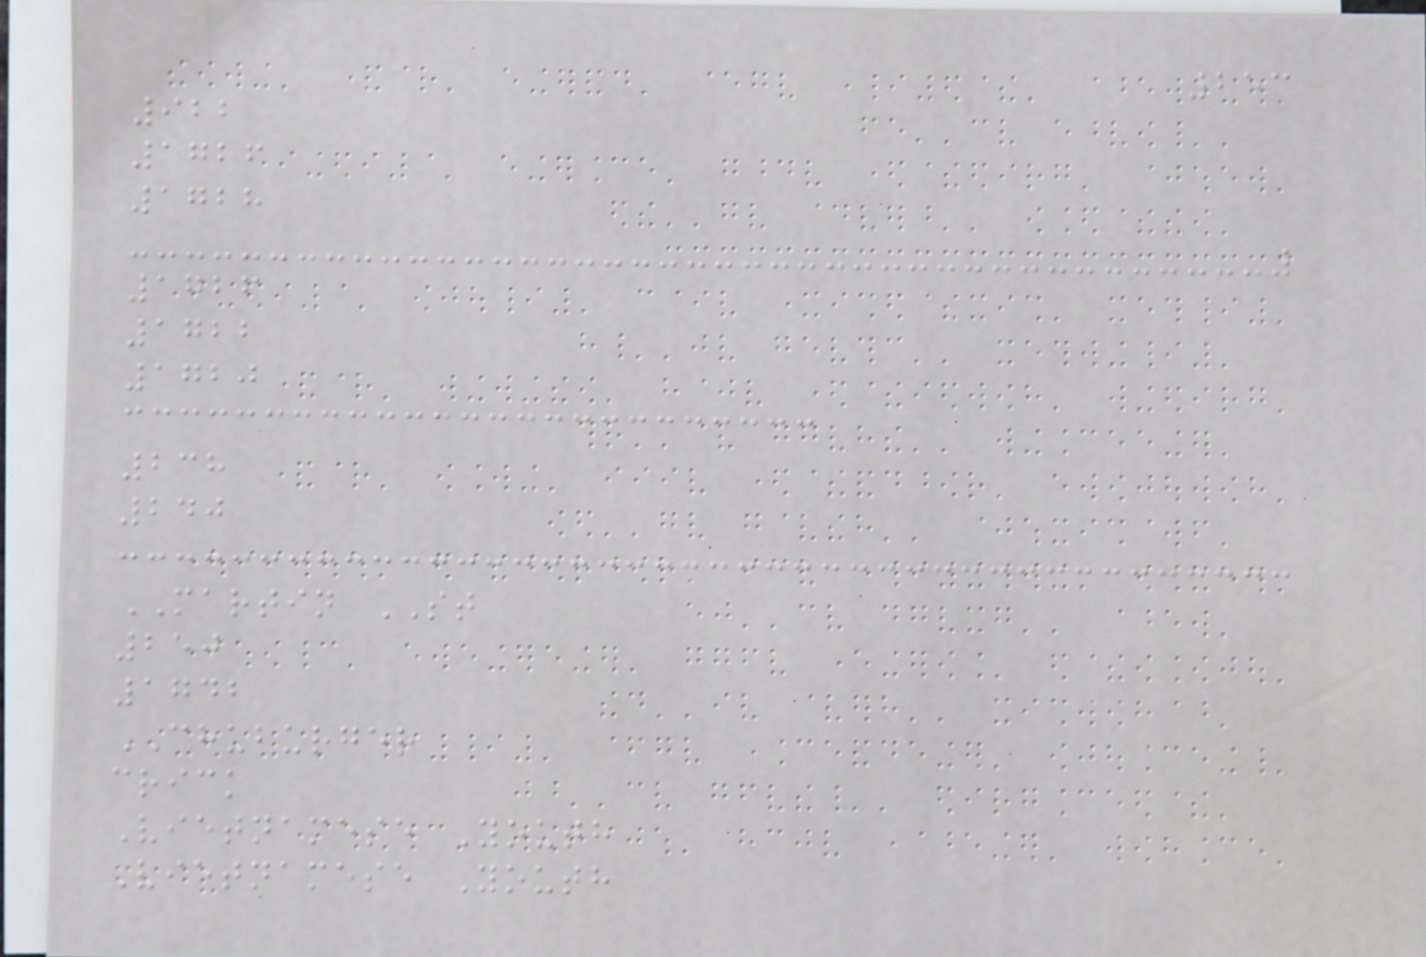253
922
1726
1728
1726
1722
1720
238
240
MARTIN ST
250
1742
CHUBURGER
crick
Vietnamese Youth
Vietnamese Youth
